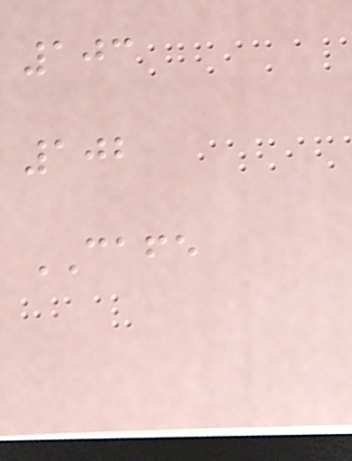103
102
CAFE
